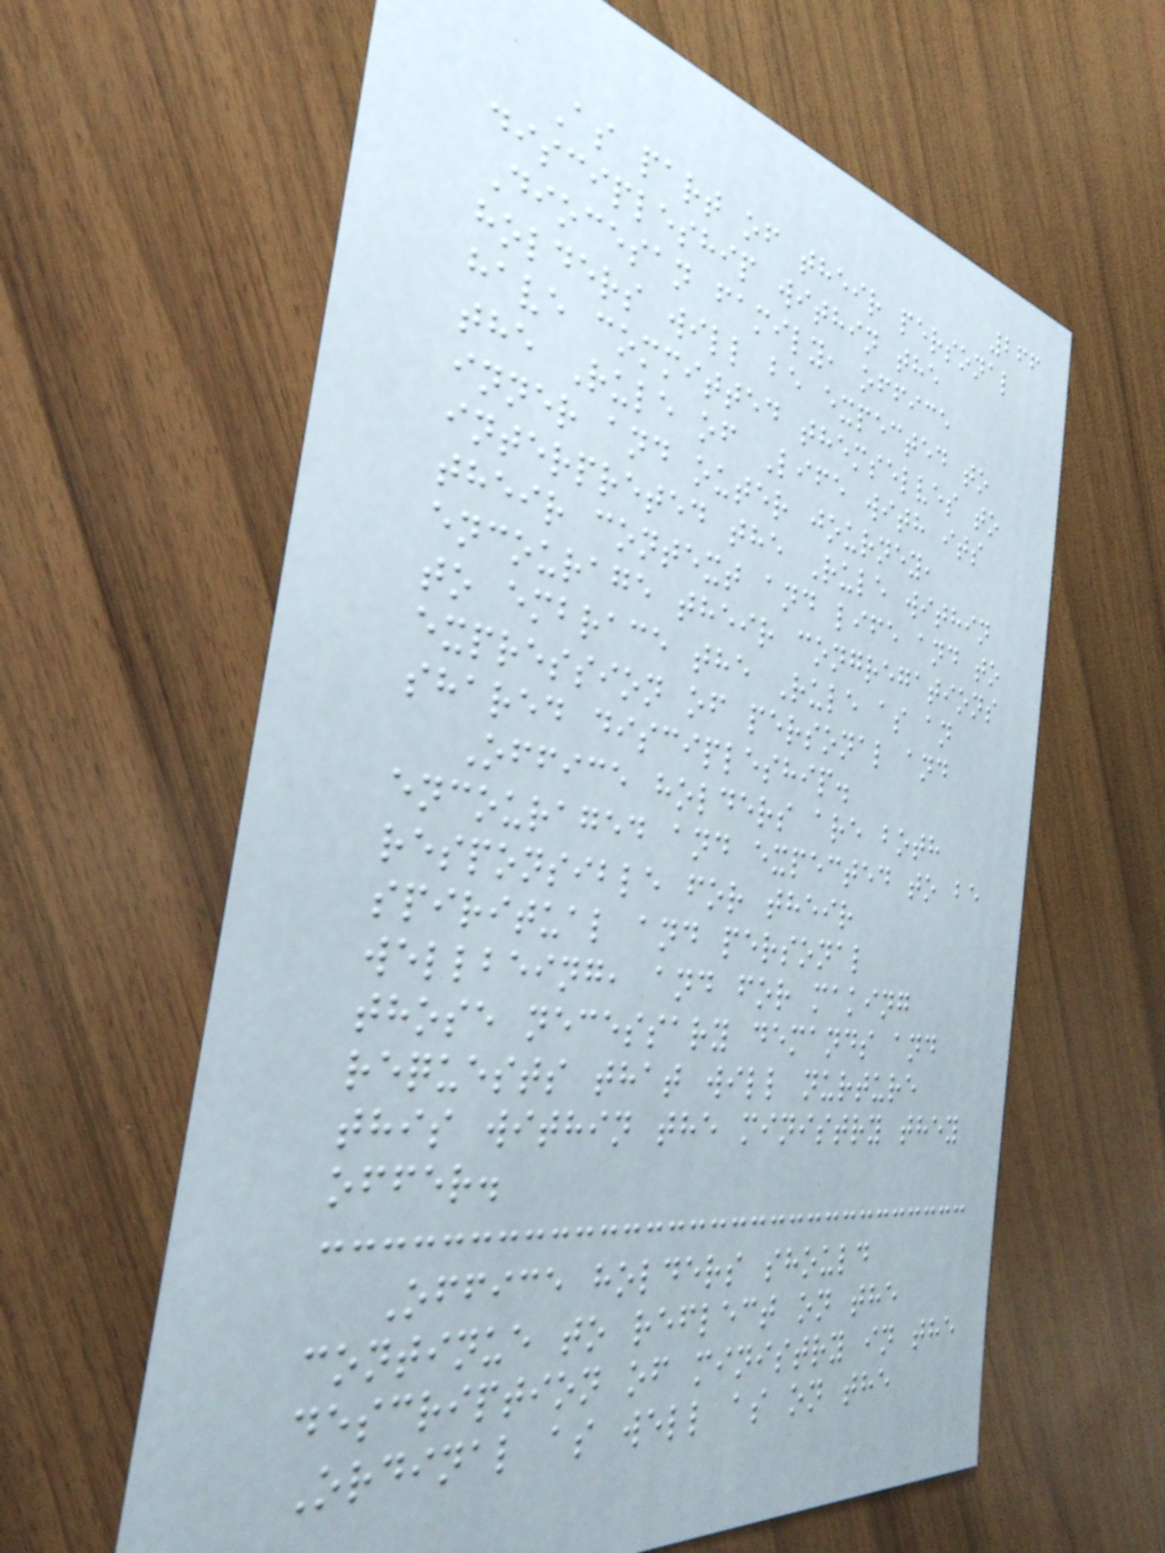266
As part of their personal
discipleship within the
Diocesan family, office
holders will be expected to
have committed themselves to
the Rule of Life with its
inner and outer journey,
interpreted the Rule within
their context and life and to
encourage their congregations
to embrace the Rule as an
expression of personal and
shared discipleship.
Office holders are both
encouraged and expected to be
responsible for their
spiritual and personal
wellbeing, and for making
those necessary demands and
requests that will nurture
this within the ministry they
offer.
Office holders should
continue to reflect on the
description of ministry in the
Ordinal as well as on the
